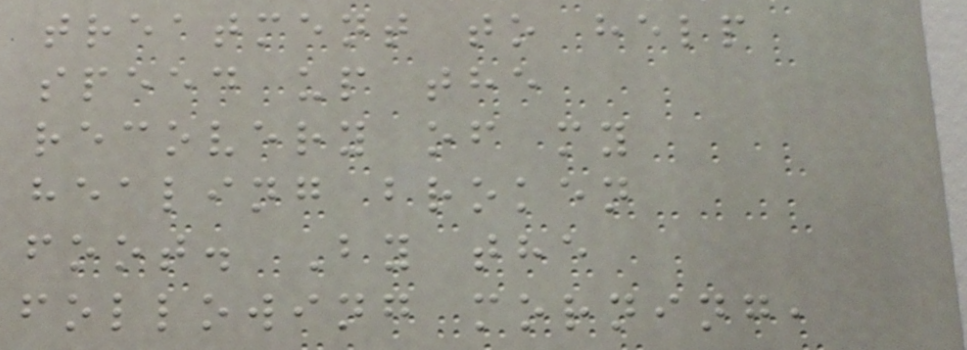treatment to help
speed up the
recovery of my
healing broken
foot. By the
following morning,
